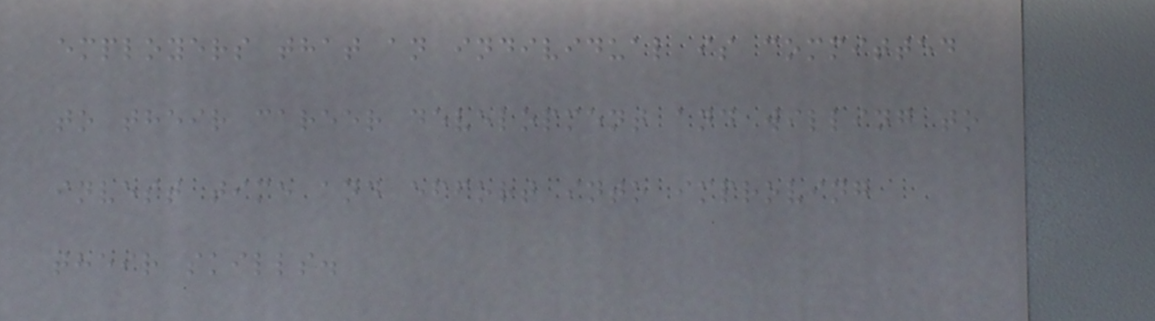employers that an individual is committed
to their career development and willing to
invest time and effort into improving
their skills.
